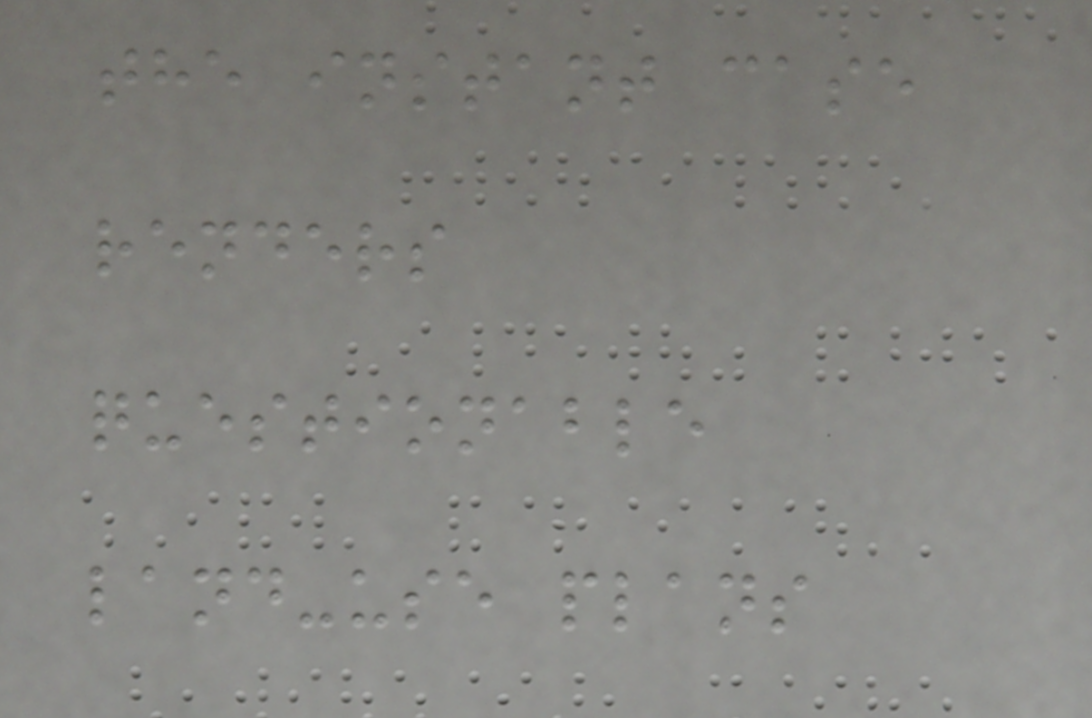the instant case
renders
questionable
land-use plans
